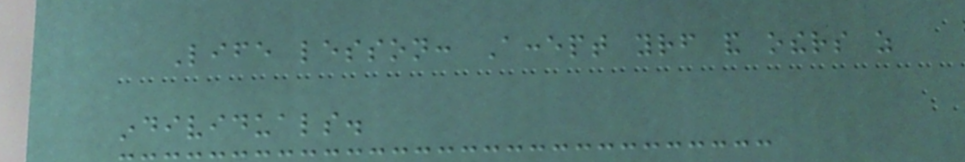Life lesson: Accept yourself and others as
individuals.
